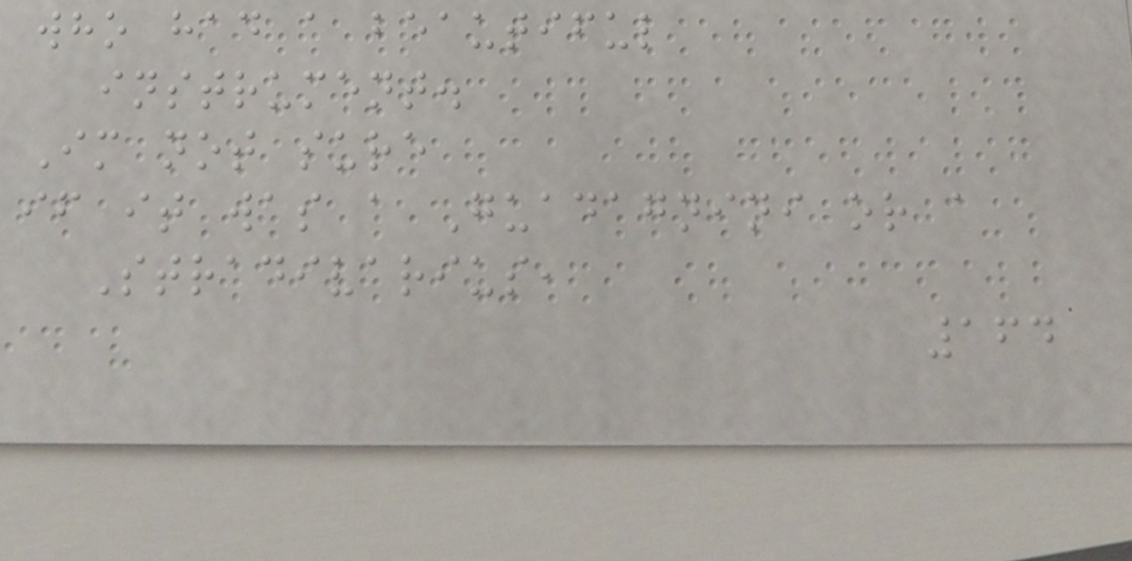who had a beautiful
instrument.
Im not sure
if it was a Guadagnini or a
Stradivarius,
164
